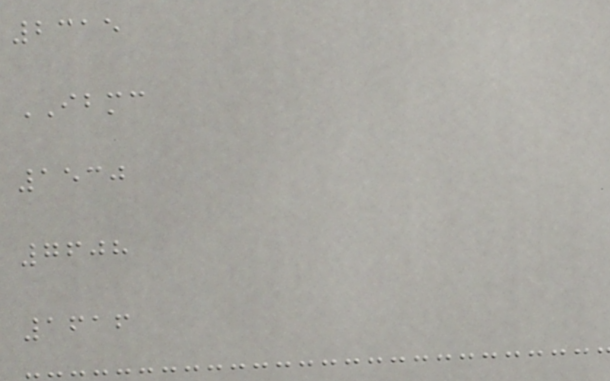2315
IBMC
1530
7608
1616
